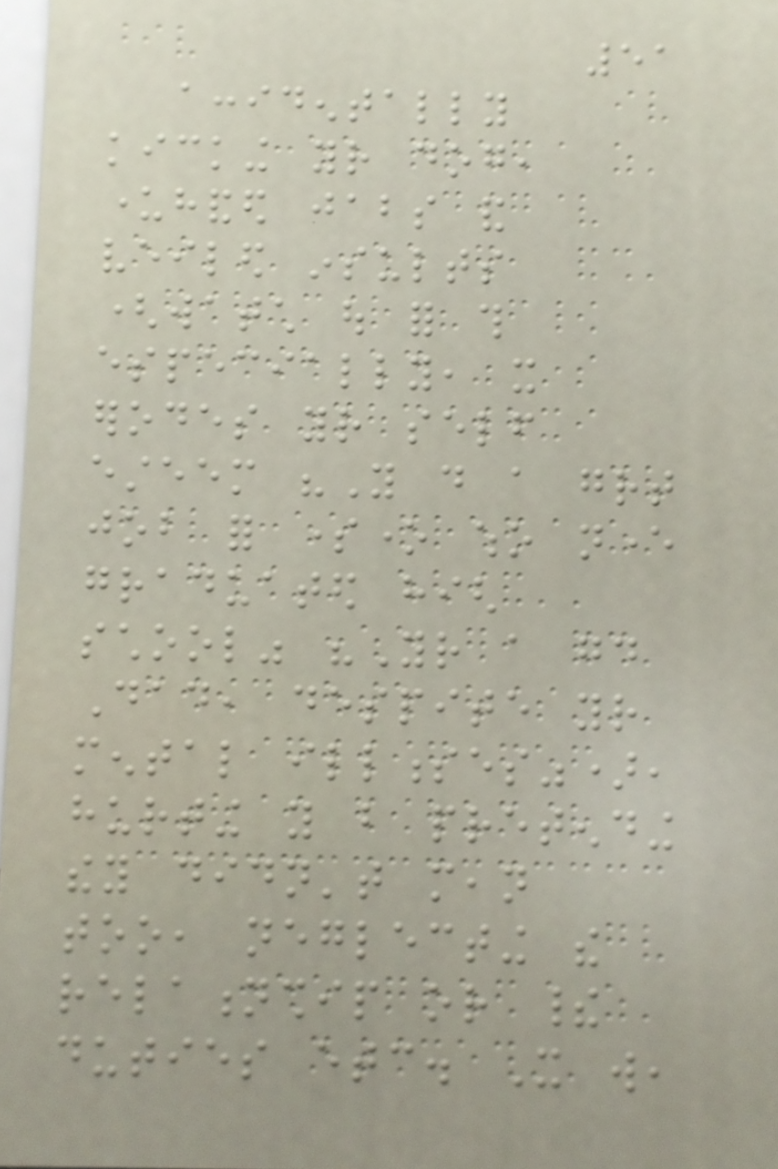51
accidentally
kicking your dog,
underhanded jabs and
veiled insults
(watch out for this
especially, it
erodes your self
esteem "You do a great
job for someone who never
graduated high
school" "Your a good
Dad, despite your
mental illnesses"),
hurting you but pretending
they didn't mean
too, neglecting the
relationship or their
duties etc. It will,
